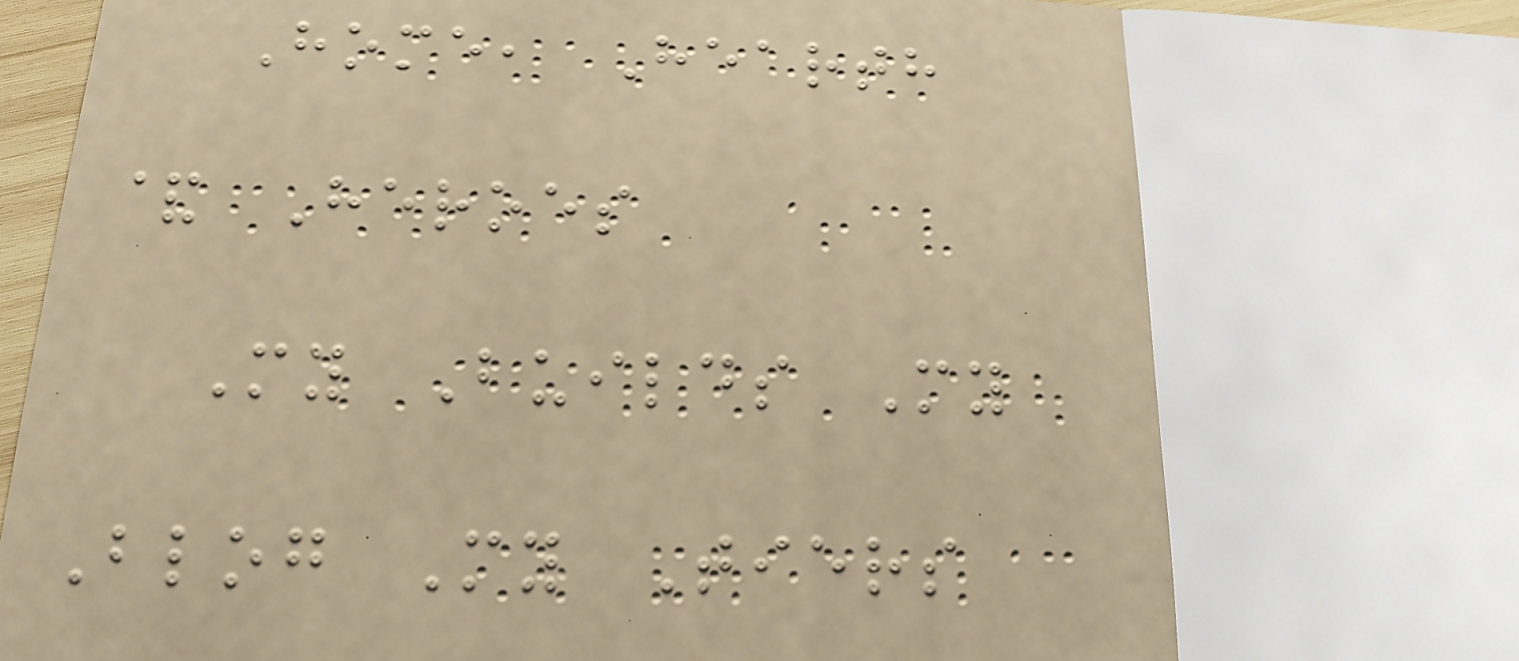Home, Hearth
& Heroes
My Builds My
Blog My Tiers
